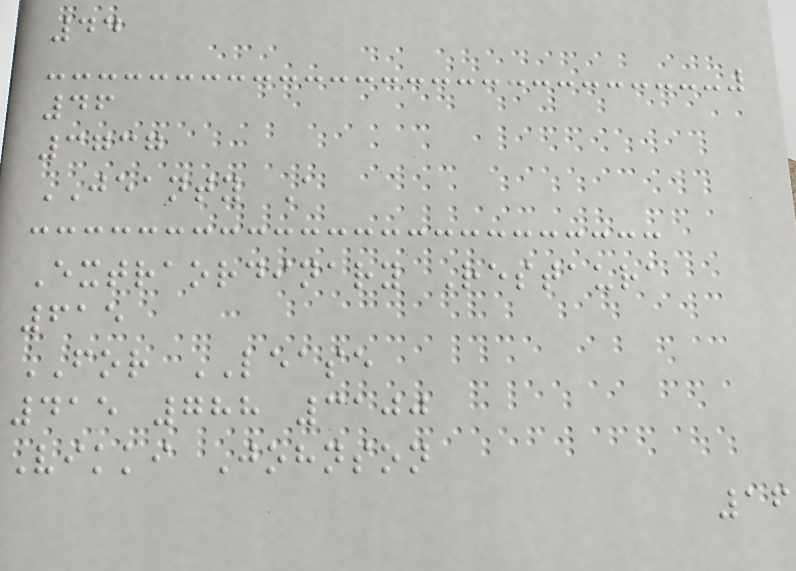44
46
3737
JEANTY A
Extraordinary Restaura
615
FOR LEASE
415 788 3100
Vikki Johnson
16
